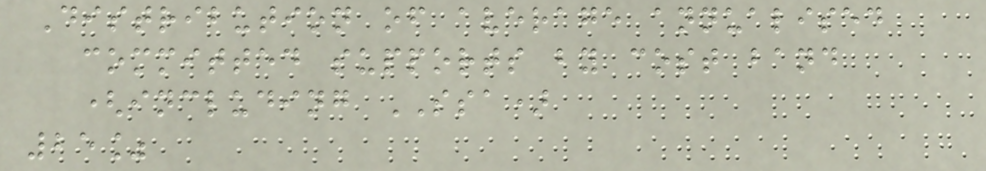Distribution of average annualised
committed supports by cost band
(including SSA)
25%
